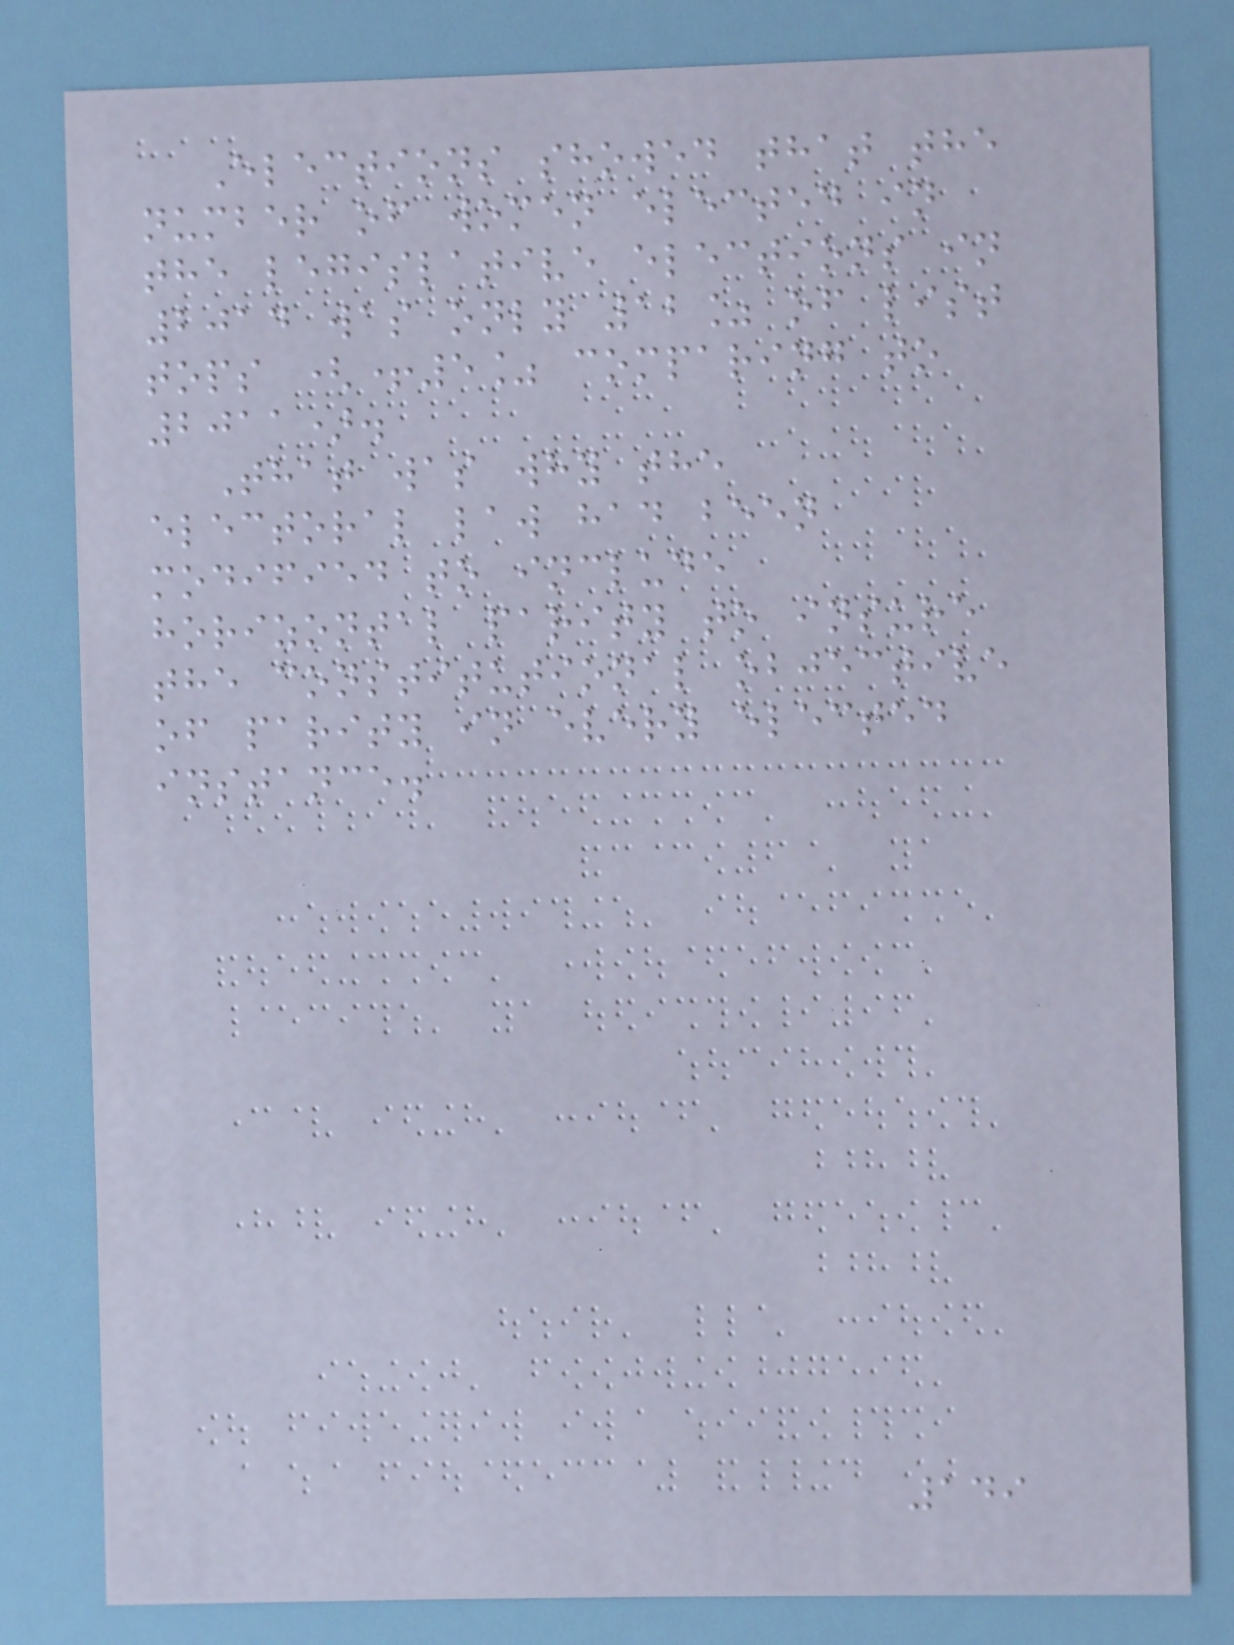Elections showed that the
number of women elected in
the legislative elections in
2014 was only 12% of list
tops (+5% comparing to
2011).
That was why the
electoral law had been
modified to include
horizontal parity to insure
the constitutional objective
of parity in every elected
instance.
149
